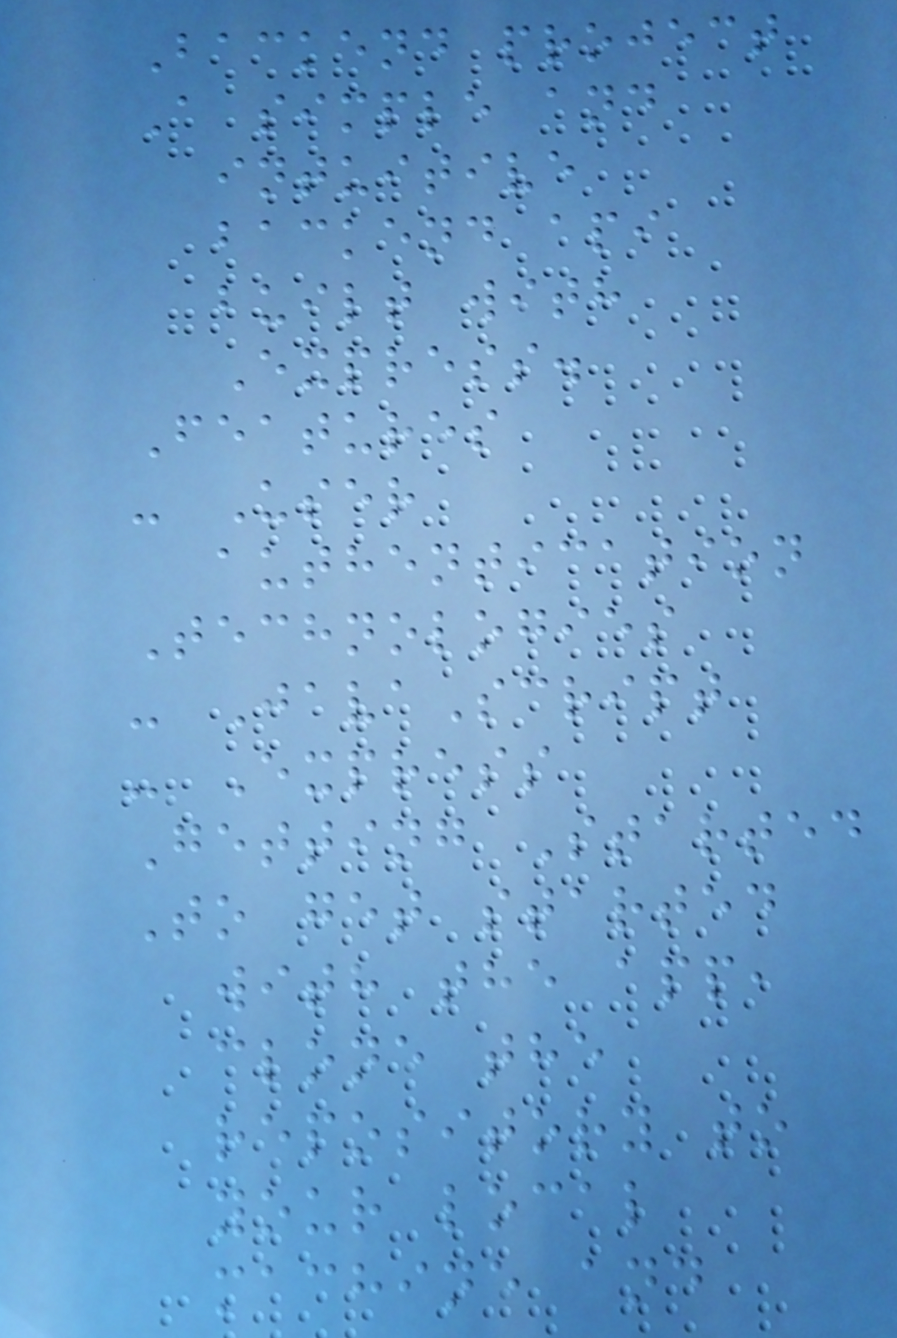Backend project
A simple and
intuitive
backend api
built with
Express.
Features
- User
authentication
Technologies
- JavaScript
- Express
Getting Started
To get started
with the app,
clone the
repository to
your local
machine and
